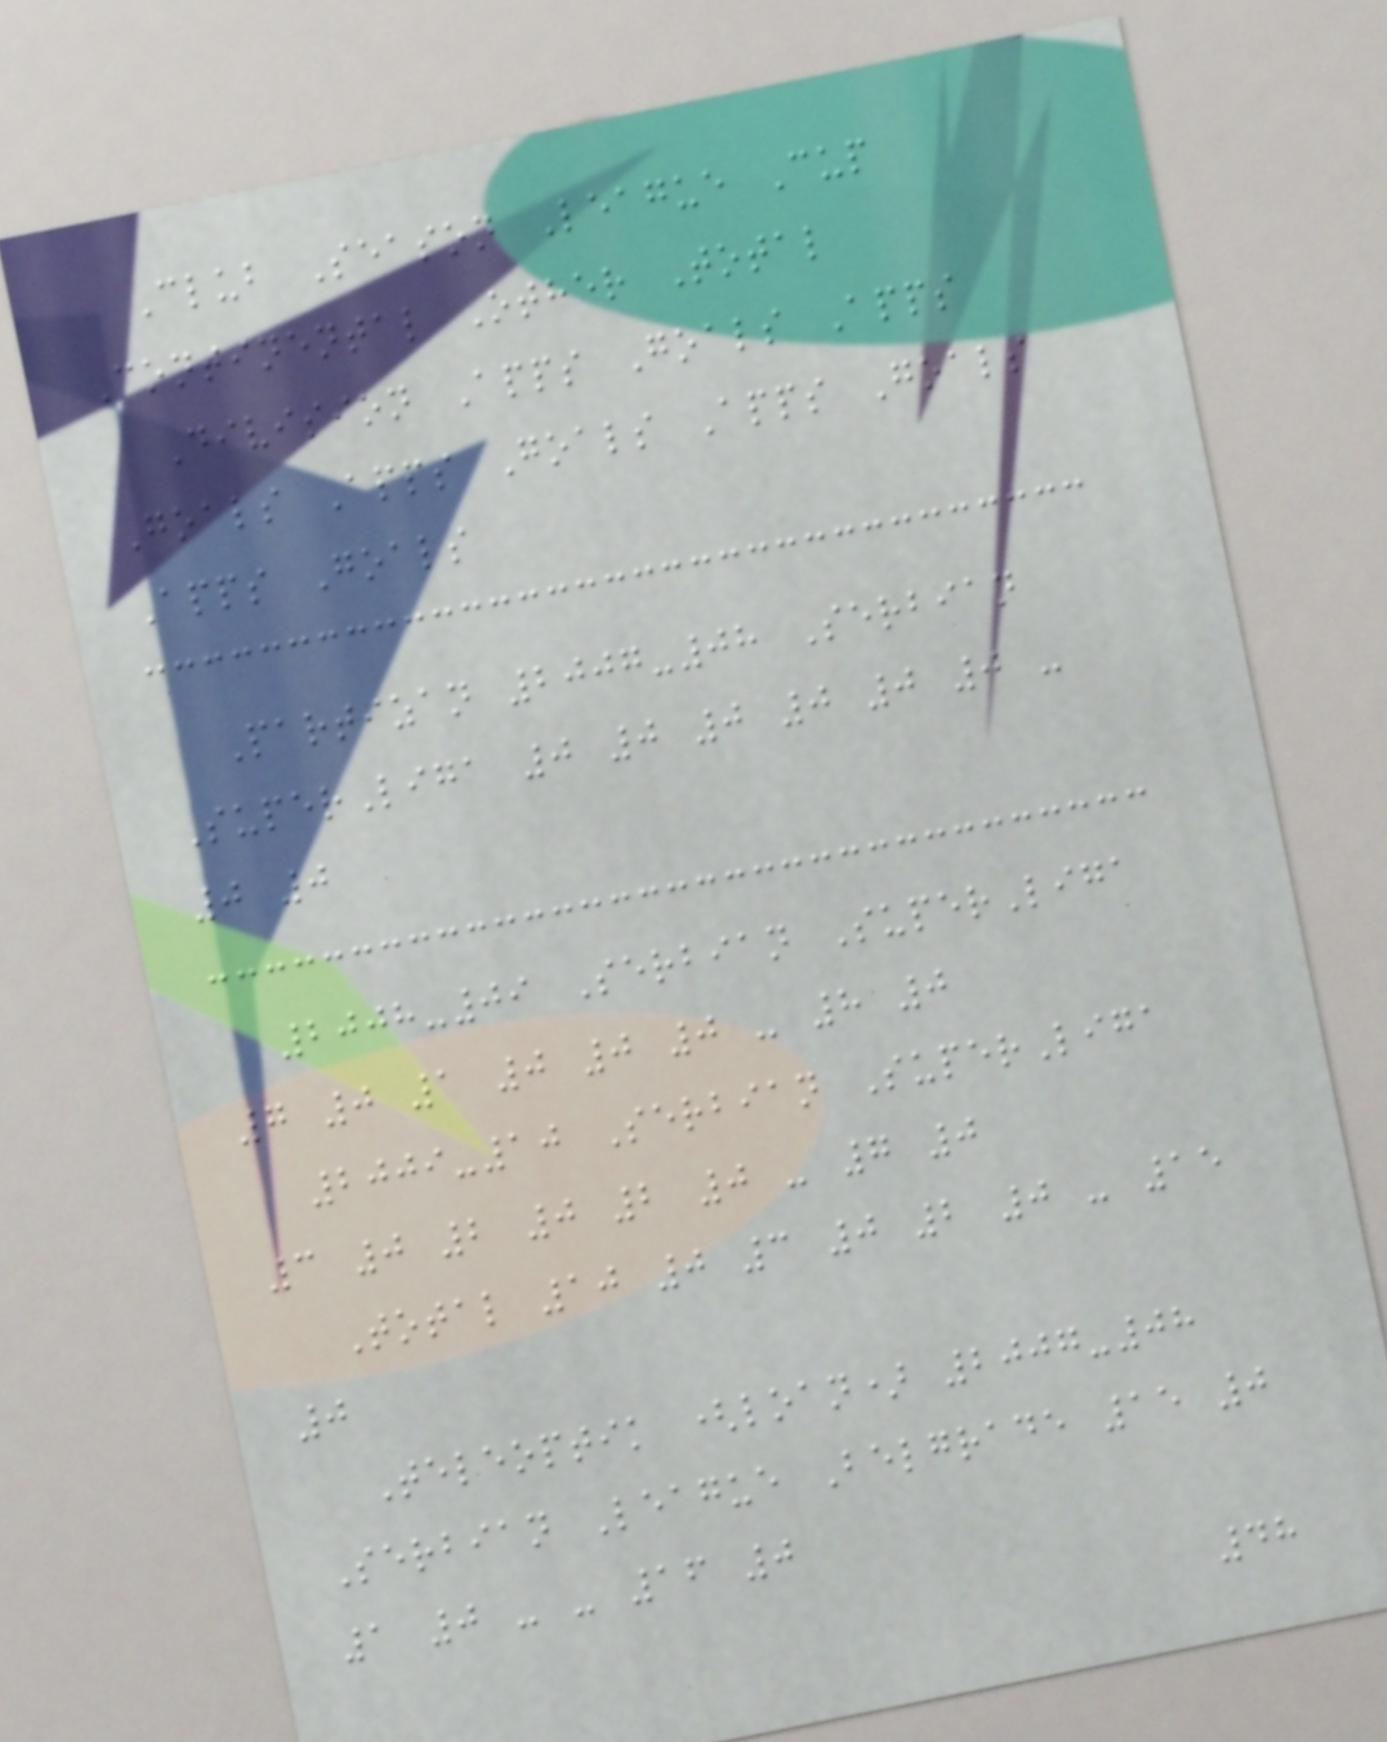Club Season League Cup
Continental Other Total
Division Apps Goals Apps
Goals Apps Goals Apps Goals
Apps Goals
Partizan 2007-08 Serbian
SuperLiga 0 0 0 0 0 0 -
0 0
2008-09 Serbian SuperLiga
7 0 1 0 0 0 - 8 0
2009-10 Serbian SuperLiga
3 0 2 0 2 0 - 7 0
Total 10 0 3 0 2 0 - 15
0
Teleoptik (loan) 2007-08
Serbian League Belgrade 15 0
1 0 - - 16 0
48
